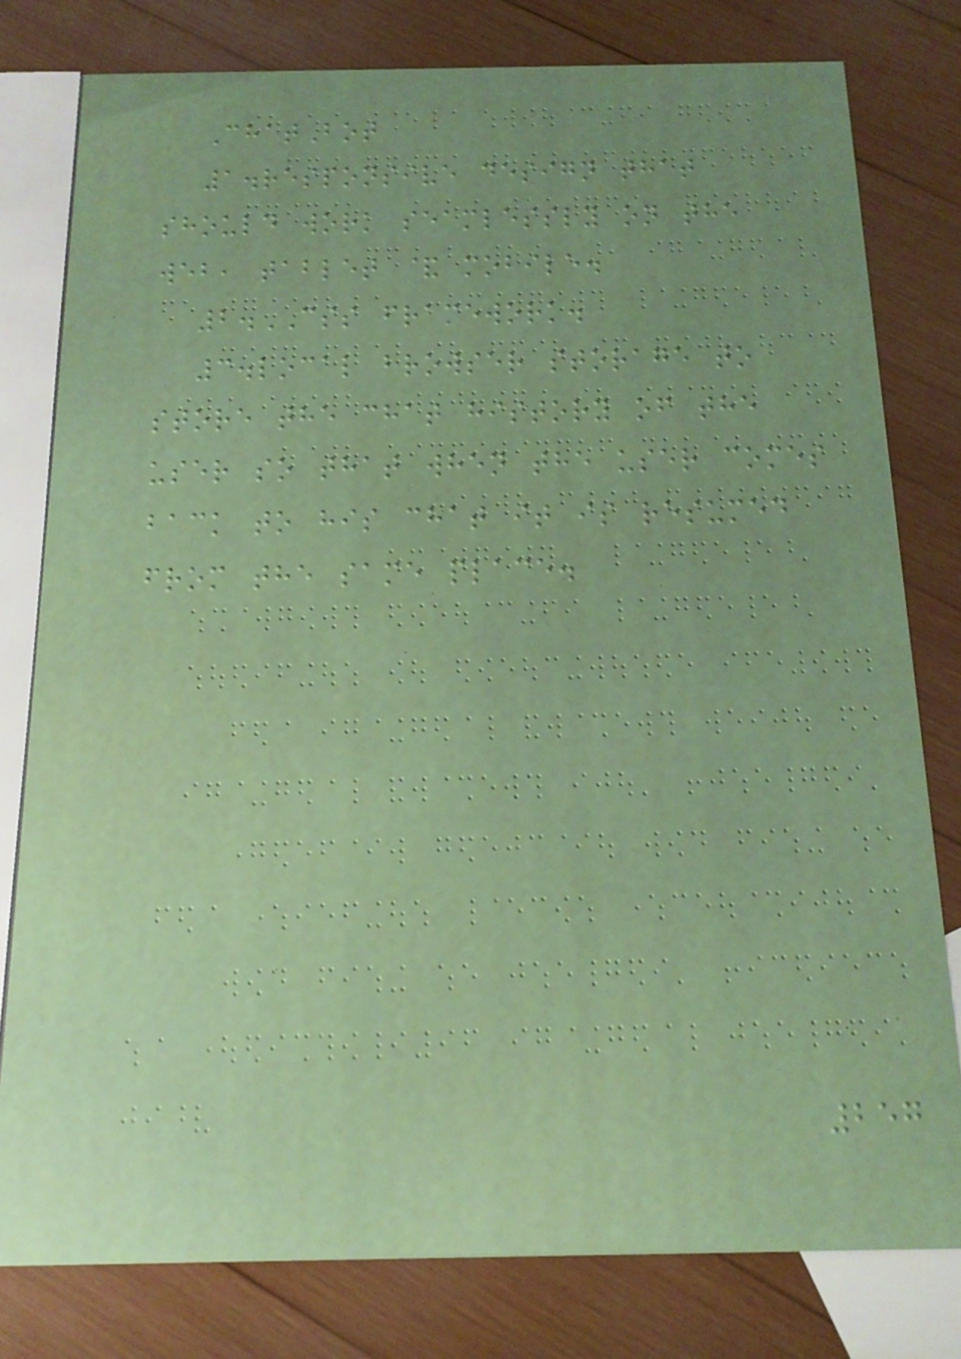ChatBot
1.responsive design that
should work seamlessly on the
web, tablet & mobile.
2.CSS framework.
3.local browser storage to
store the chat history of the
user so that when the user comes
back to his chat it is resumed
from the same place.
257
